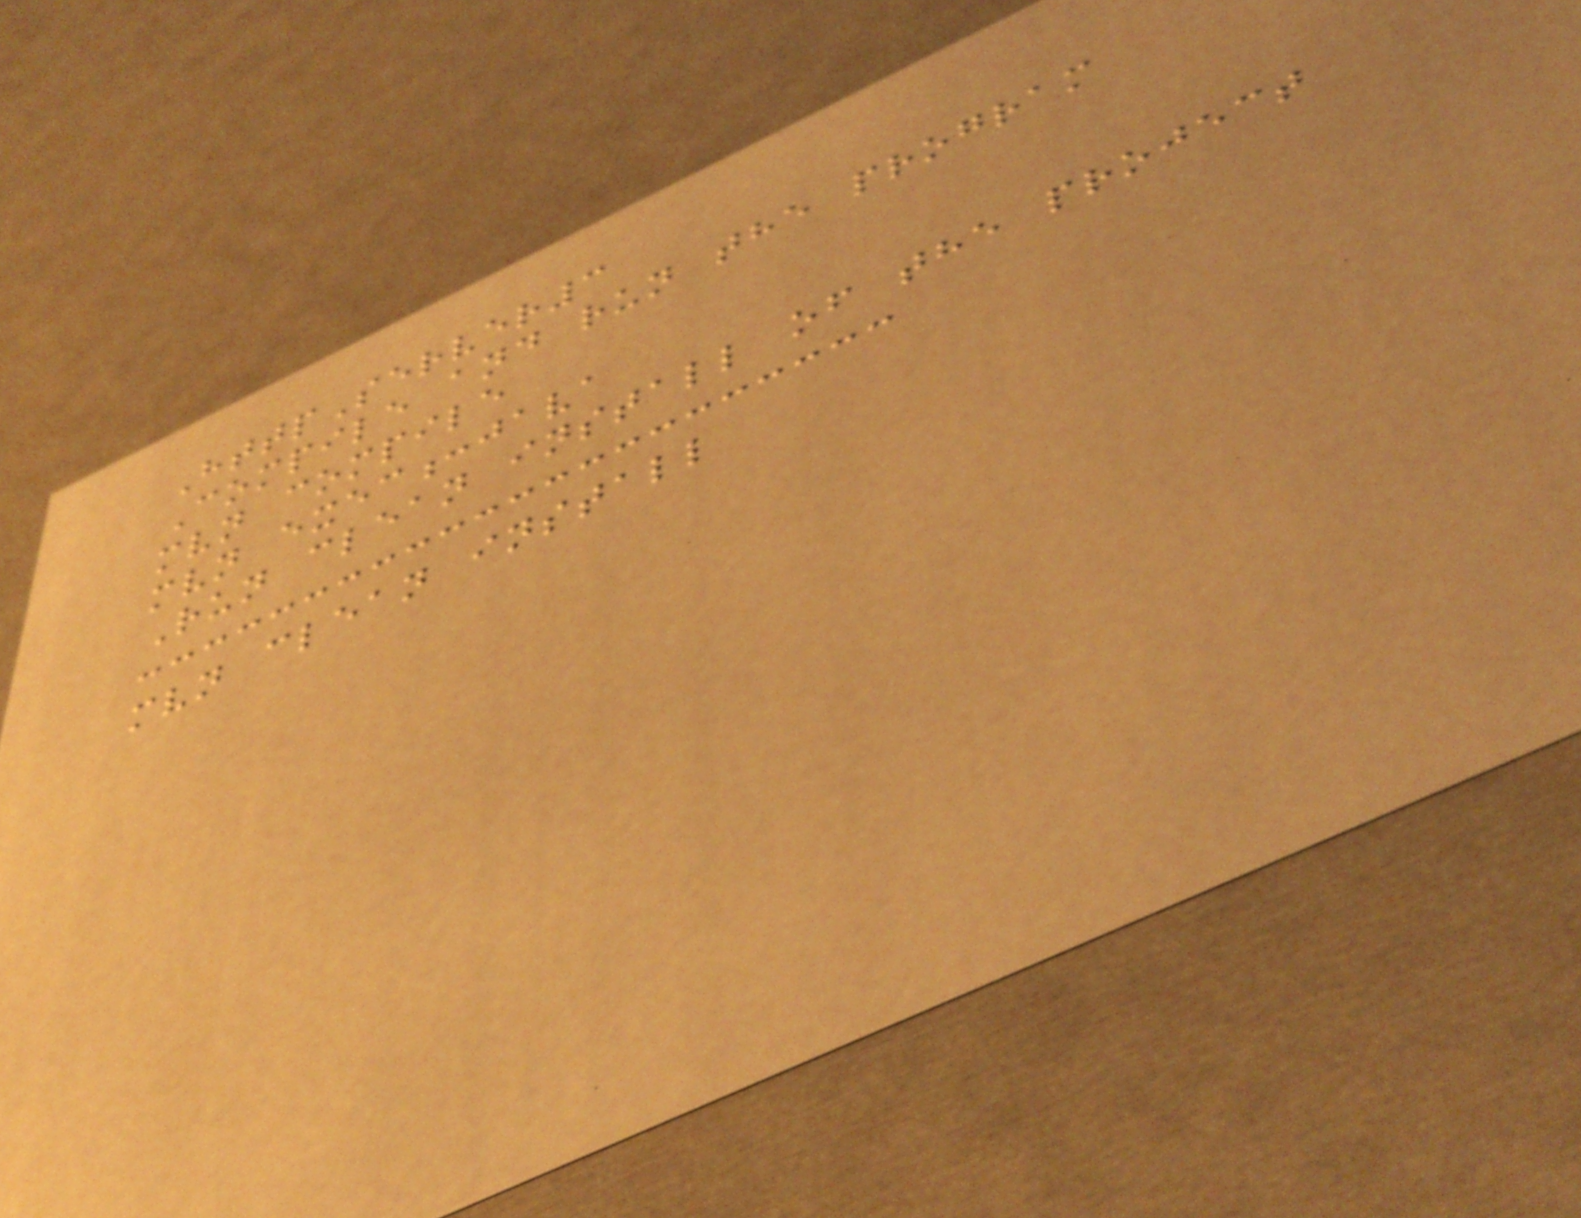HttpServer3
Compile and run the program
mvn compile
mvn exec:java
Run clean install of the project
mvn clean install
